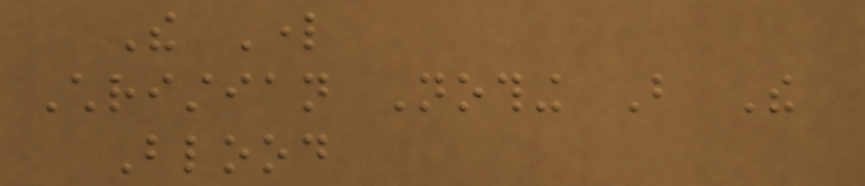The Lord
Christian Nothing But The
Blood
